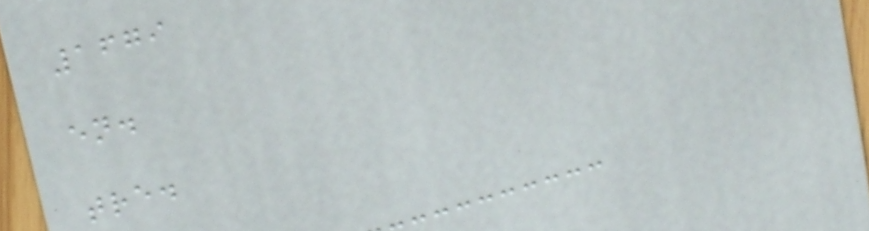1679
en.
tre.
